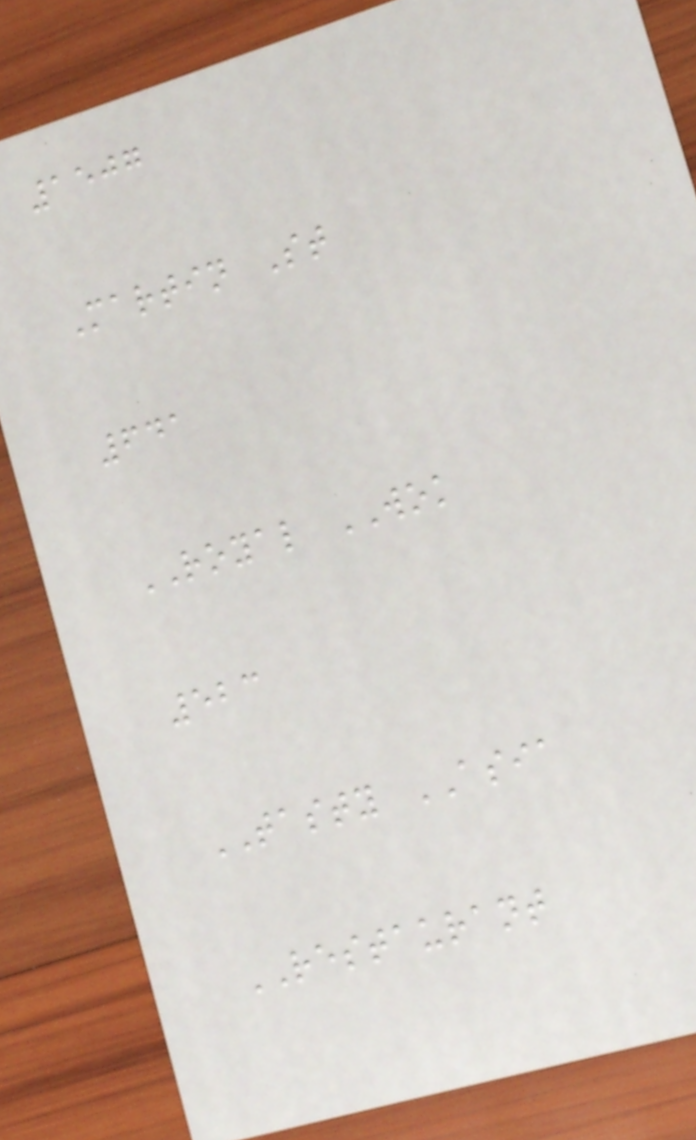1507
Martin St
641
ROYAL WOK
523
TASTY ASIA
RESTAURANT
